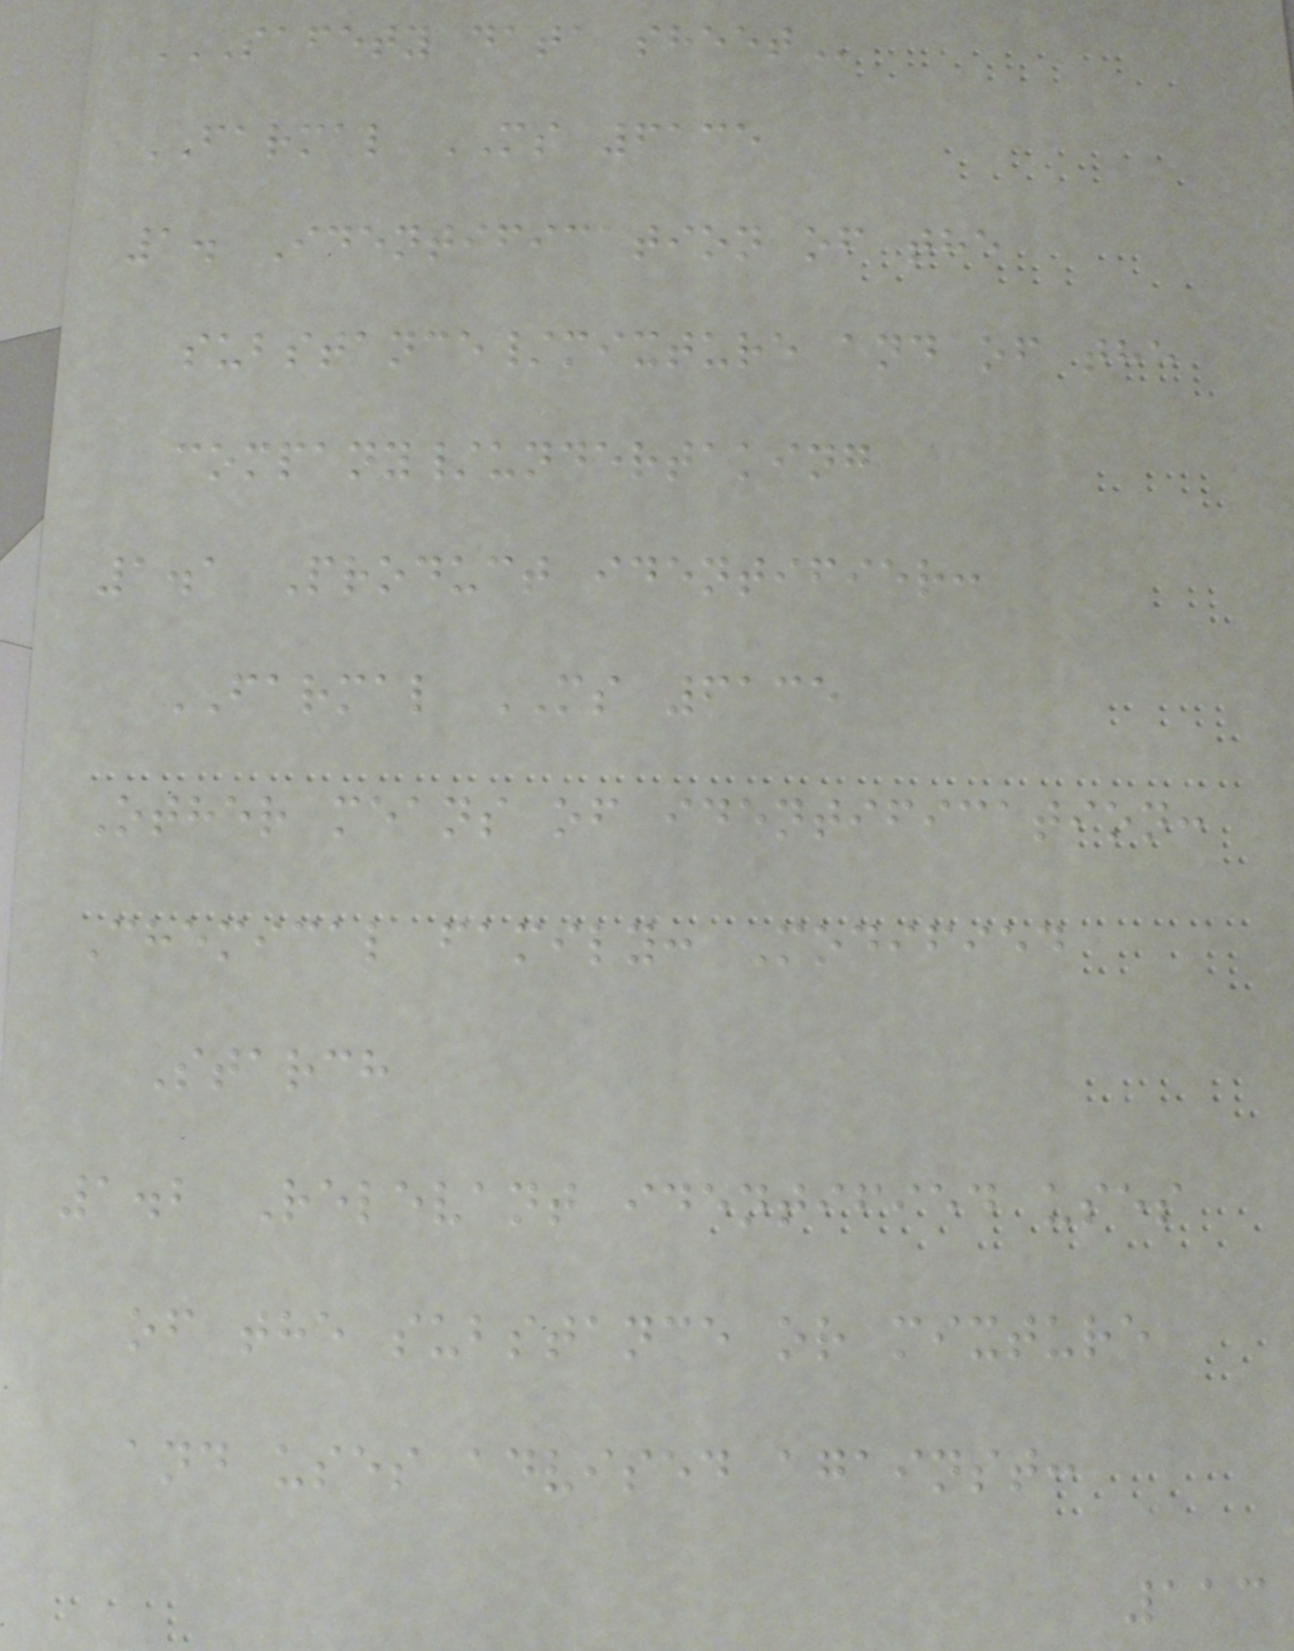SAFETY DATA SHEET
FARMAL MS 6135
1. Identification of the
substance/mixture and of the
company/undertaking
1.1 Product identifier:
FARMAL MS 6135
Other means of identification:
Chemical family: Modified
Starch
1.2 Relevant identified uses
of the substance or mixture
and uses advised against:
113
